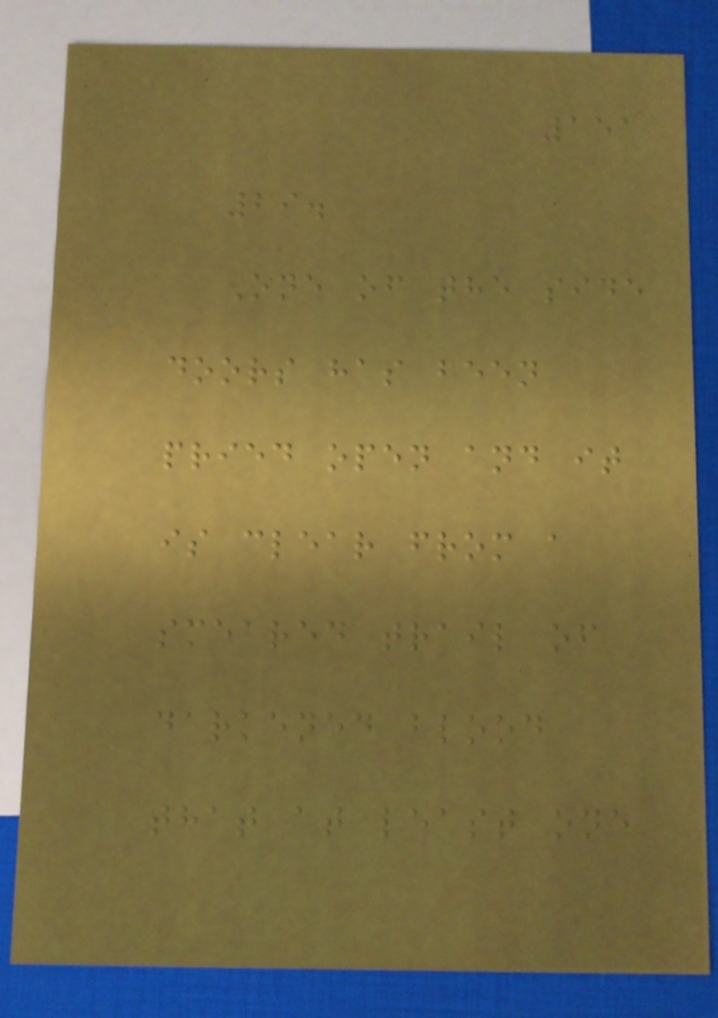151
29.
One of the side
doors has been
pried open and it
is clear from a
smeared trail of
darkened blood
that at least one
